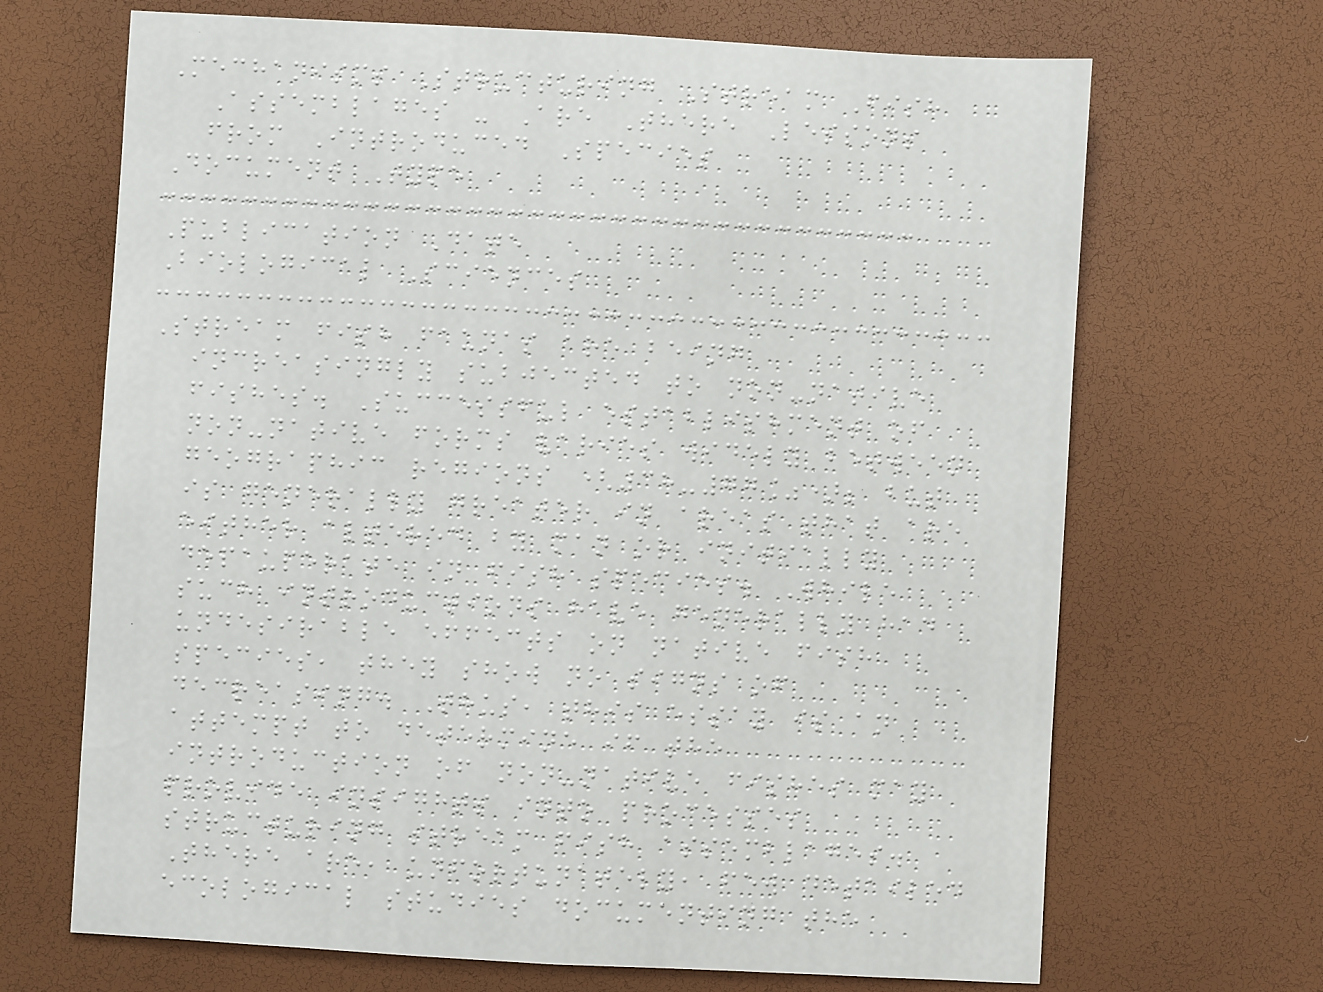Mechanisms Structuring Stream Fish
Assemblages - Are There Lessons
from Introduced Species
Document Type
Publication Date
Biological Sciences
Stream fish faunas are being
increasingly subjected to non-native
fishes. Successful establishment of
non-native forms varies widely between
geographic regions (38-77%); but
is generally greater in areas that are
either altered by man or initially
depauperate in fish species. While
such introductions have generally had
undesirable effects on native fish
species, they show no signs of
decreasing. Thus, this essay is an
attempt to determine if the
introduction of non-native fishes may
provide insights into processes
structuring stream fish assemblages.
There are, unfortunately, few detailed
ecological studies documenting the
